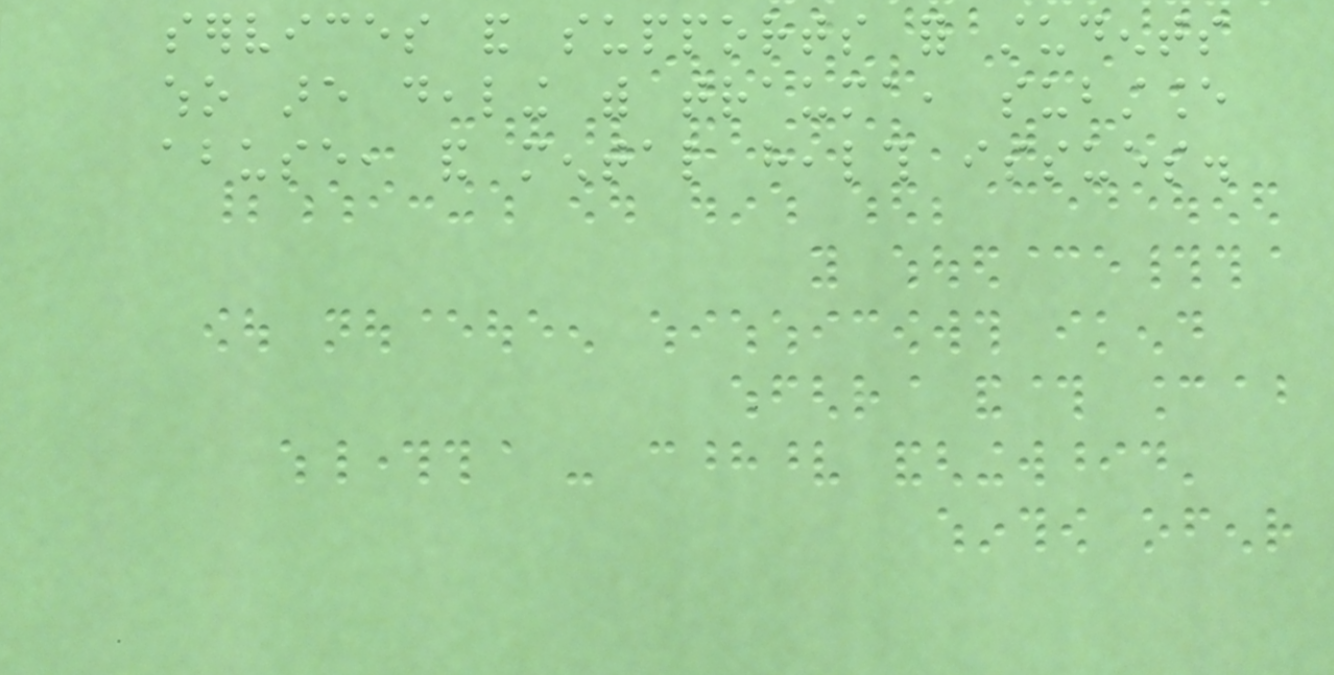services and supports for students
who are dealing with trauma, substance
abuse, and mental health issues.
